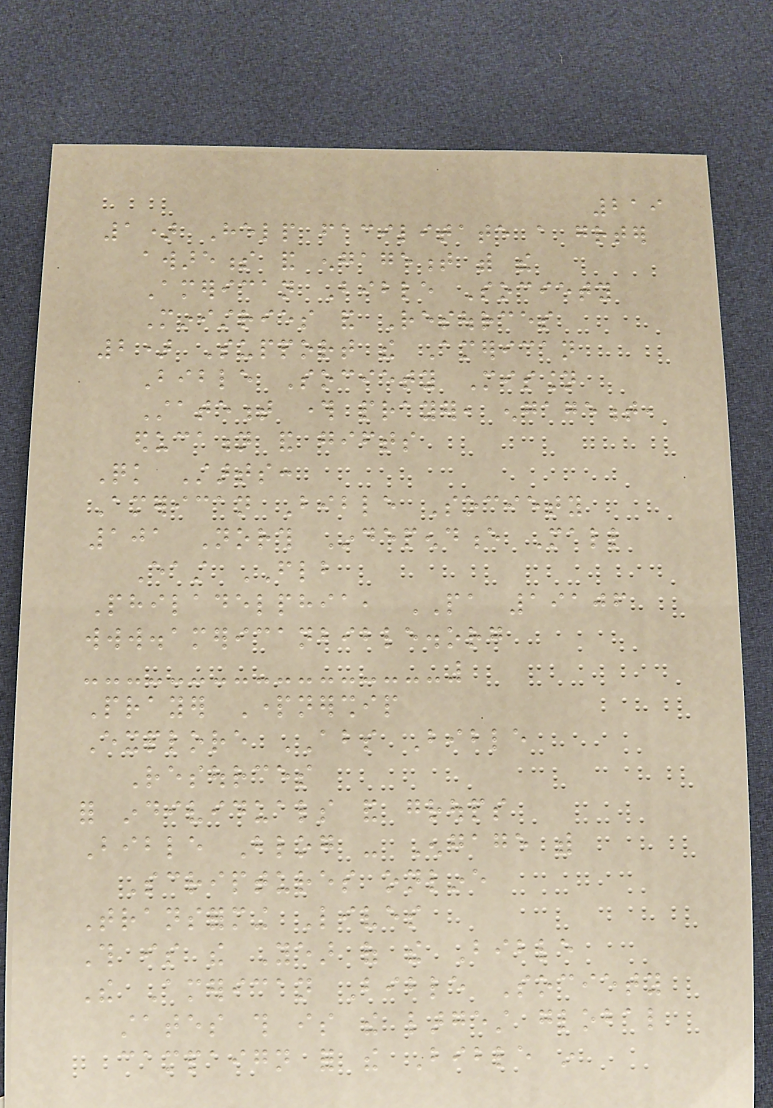219
1) Help facilitate a greater
awareness and engagement with the
American Bible Society
Ministries and Resources
2) Support the American
Bible Society Mission
Statement through prayer, engagement,
education and gifts
Quick Starts:
American Bible Society
101 North Independence Mall
East FLB
Philadelphia, PA 19106
www.americanbible.org
Prayer Partnership
Explore ABS Bible
Resources
for individuals and groups
Bible Blog - Engage with
Scriptures online
Transforming Lives
This is the Year of the Bible
The American Bible Society
states this is the largest global
campaign for the Bible in
